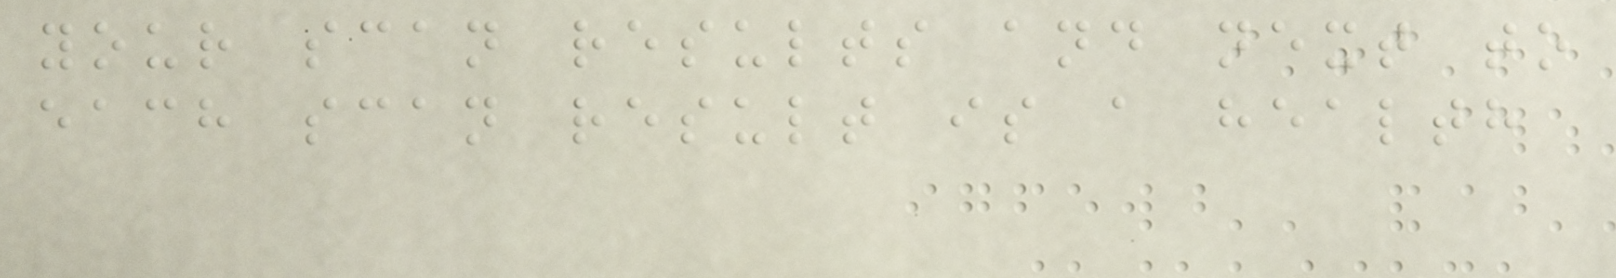your scan results and next to
each scan result is a health
